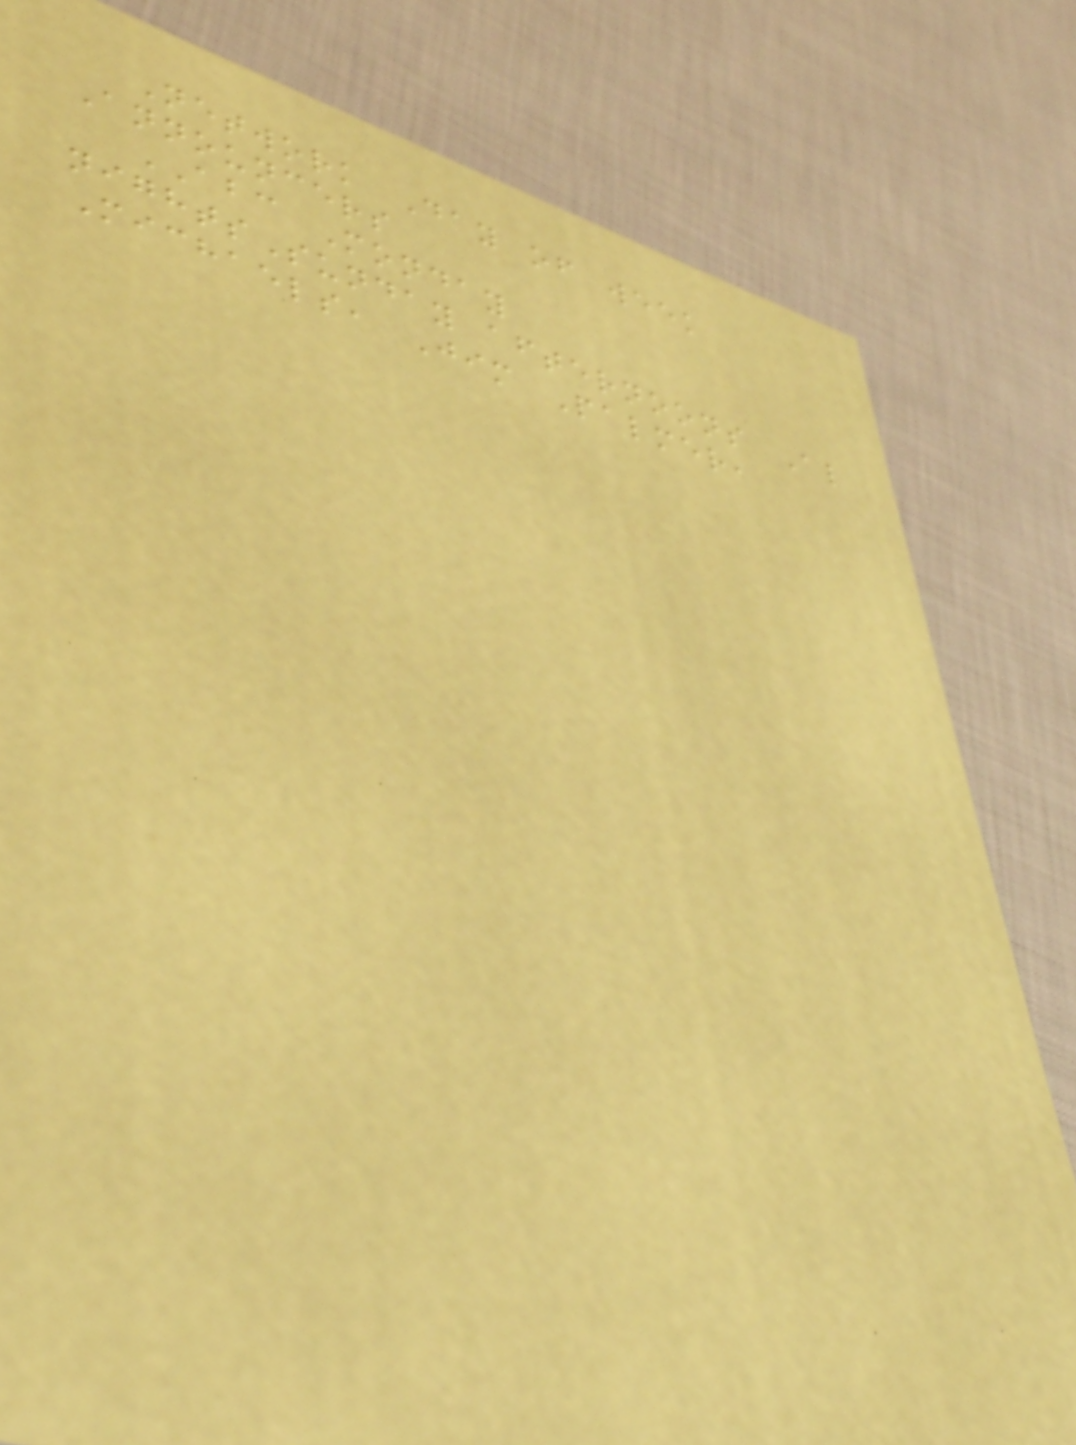Network Day of week
Announcers
ABC Monday
nightsSunday afternoons Al
Michaels, Jim Palmer,
